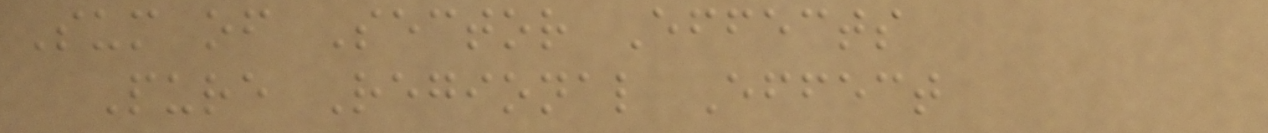Sum of Sector Effects
Pure Regional Effect
